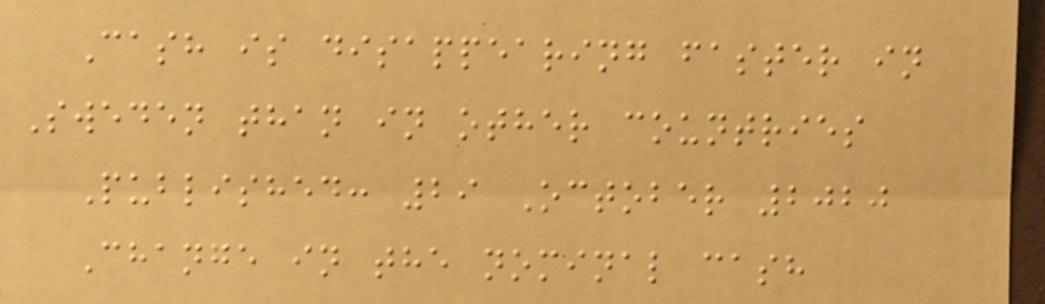Cash is disappearing faster in
Sweden than in other countries
Published: 29 October 2020
Change in the nominal cash
